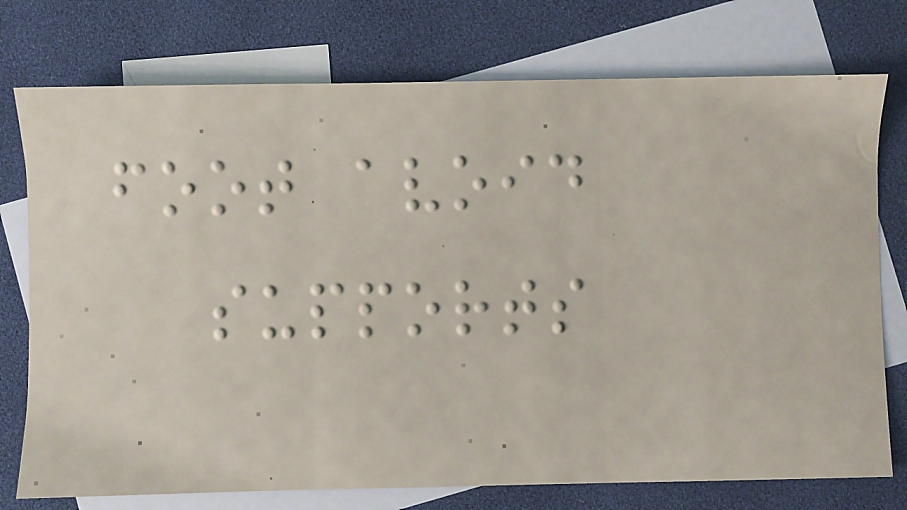foot avoid
supports
